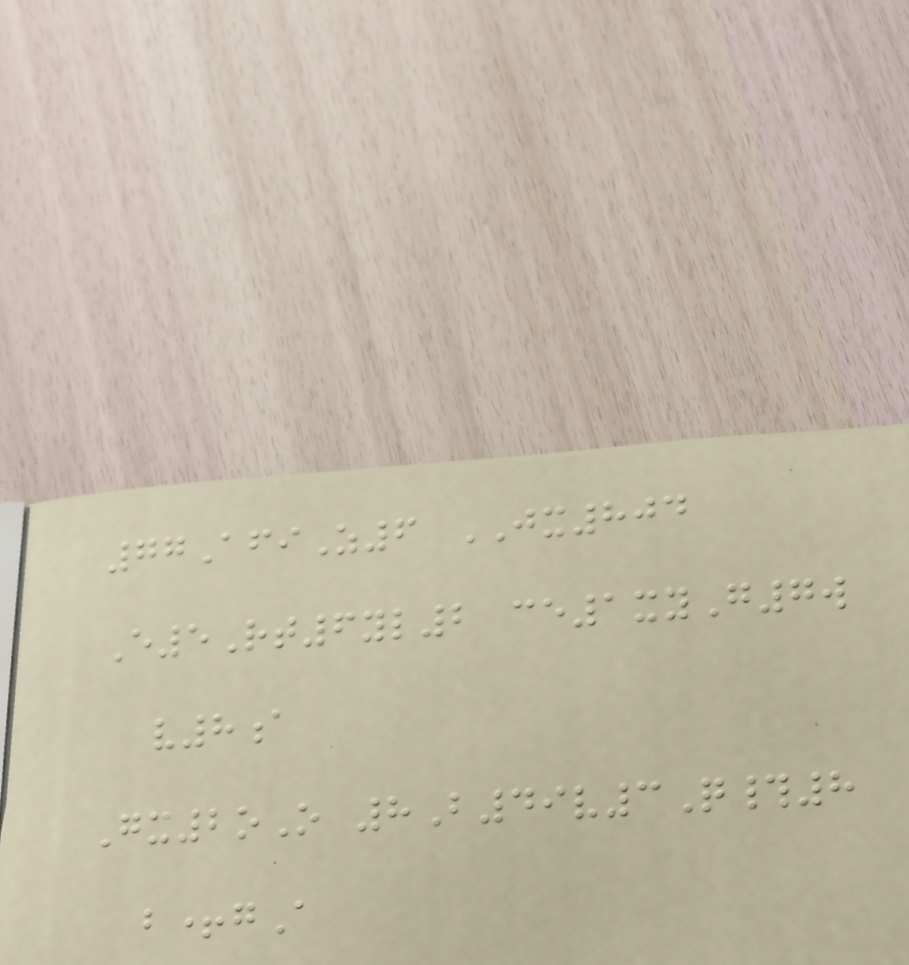77AfiZ6 JX804
E5Rt6yl2 ce1xyG7w
v8a
Gx2oO 8B49v3Q#8
b+gA
